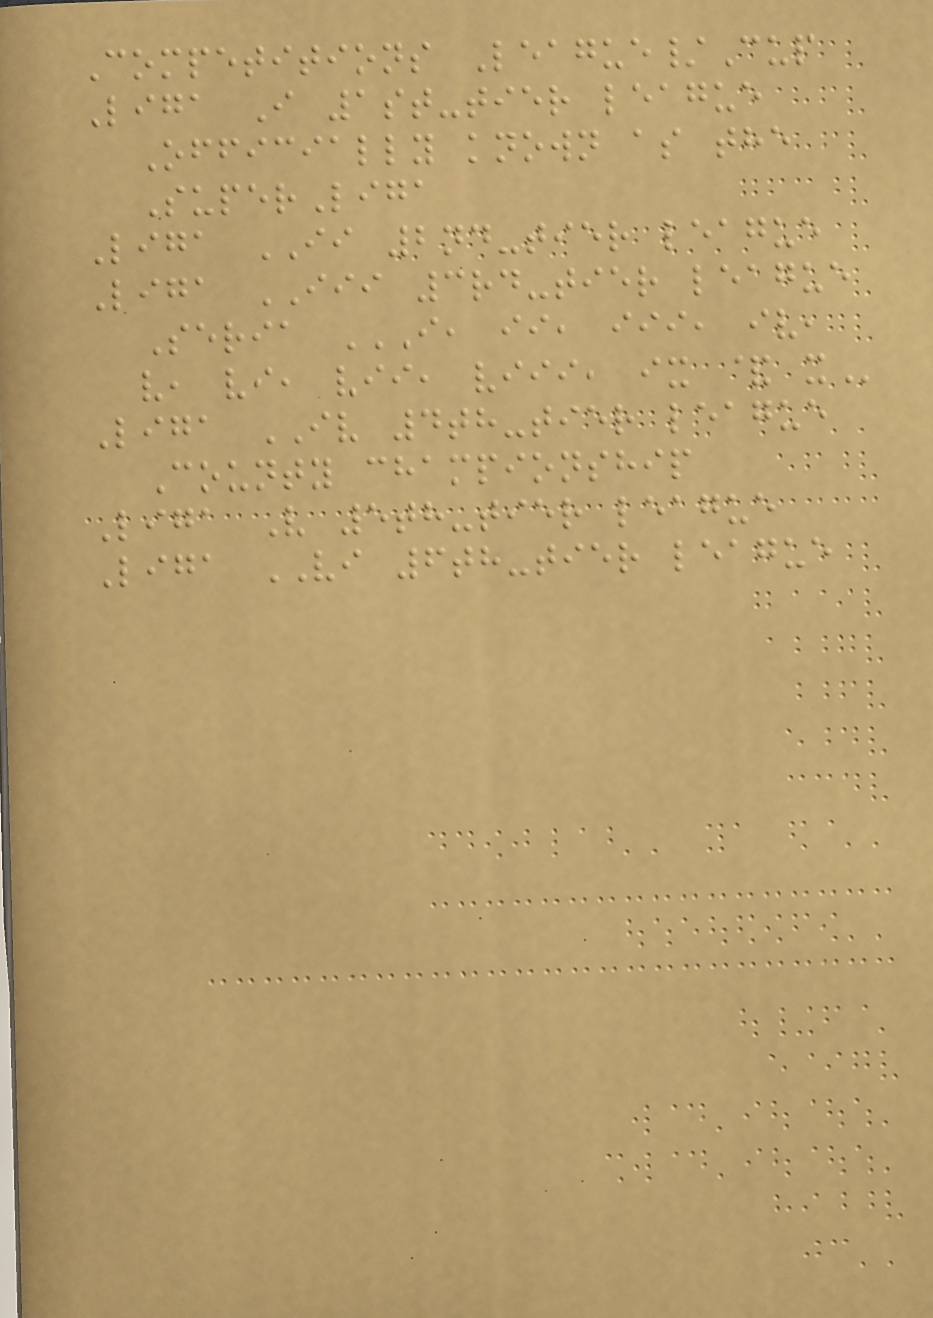Competitions League/Cup
Liga I 1st-tier league
Officially known as the
SuperLiga
Liga II 2nd-tier league
Liga III 3rd-tier league
Seria I, II, III, IV,
V, VI, VII, VIII, IX & X
Liga IV 4th-tier league
County championship
Liga V 5th-tier league
Liga VI 6th-tier league
